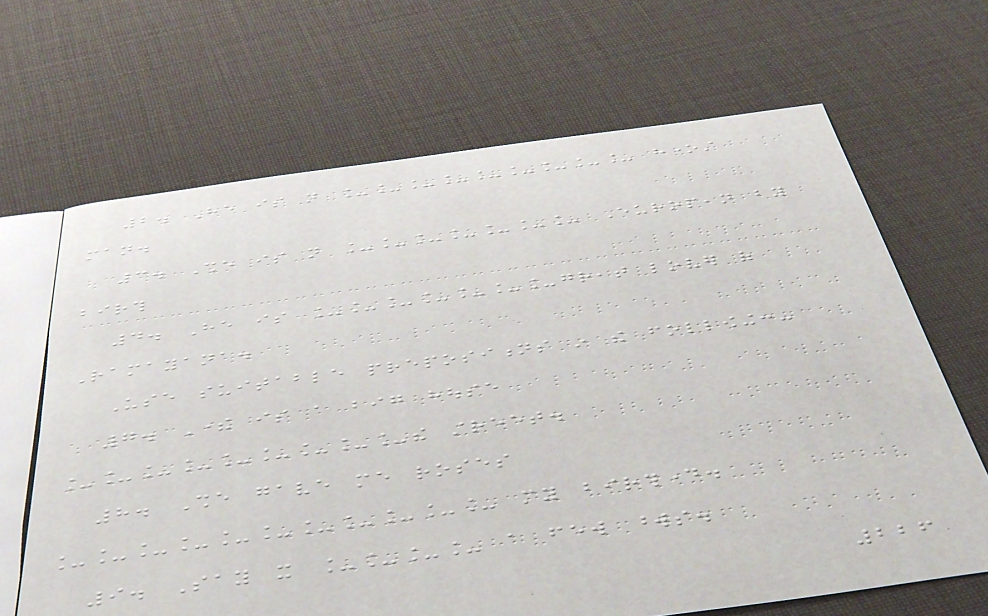2. He is not _________ honest
man.
3. She is not _______ European by
birth
4. He is _______great lover of
Ramayana.
Use suitable prepositions in the following:-
7. There is a big house
_________the street.
8. She gave me roses
___________ my birthday.
9. Say it ____ a few words.
226
